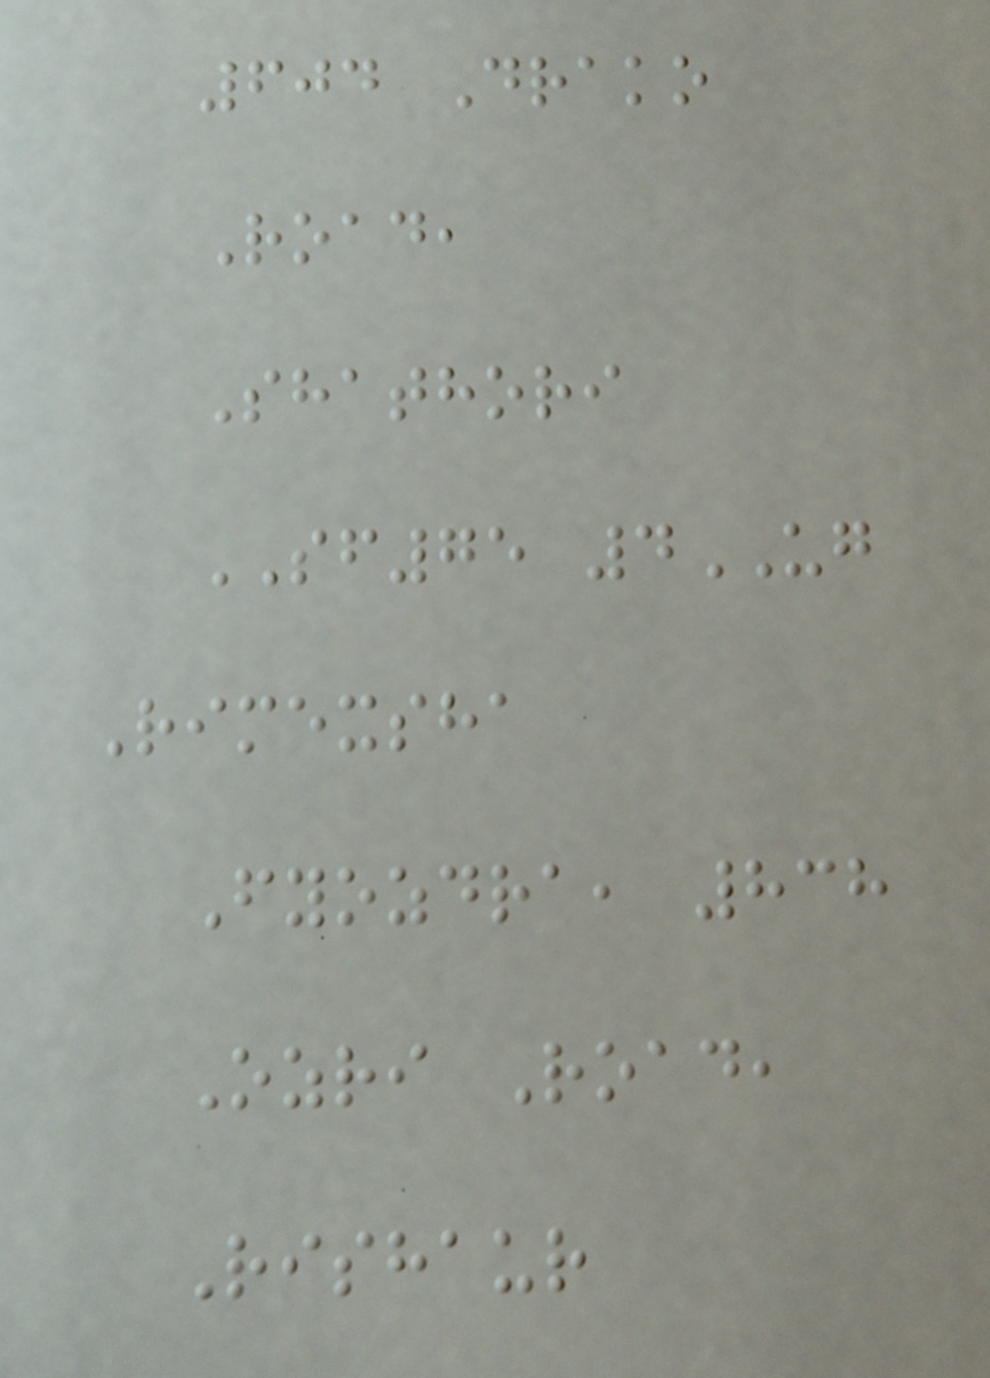604 Drako
Road,
Shathori
SF75 4UG
Rimexsha
Fyozdra, 838
Ozri Road,
Rishaur
